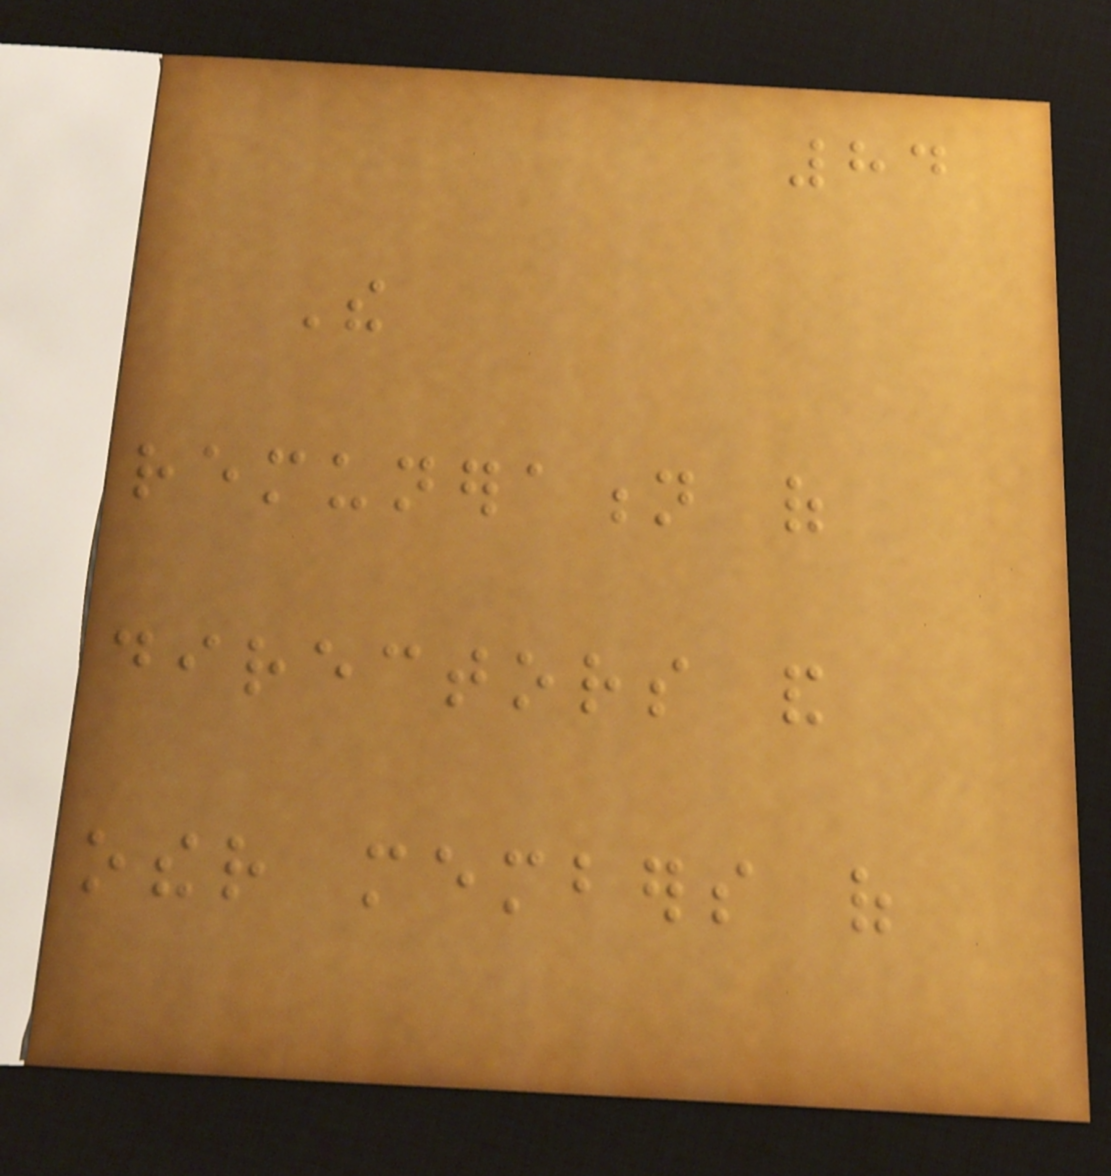84
The
remuneration of
directors and
other members of
